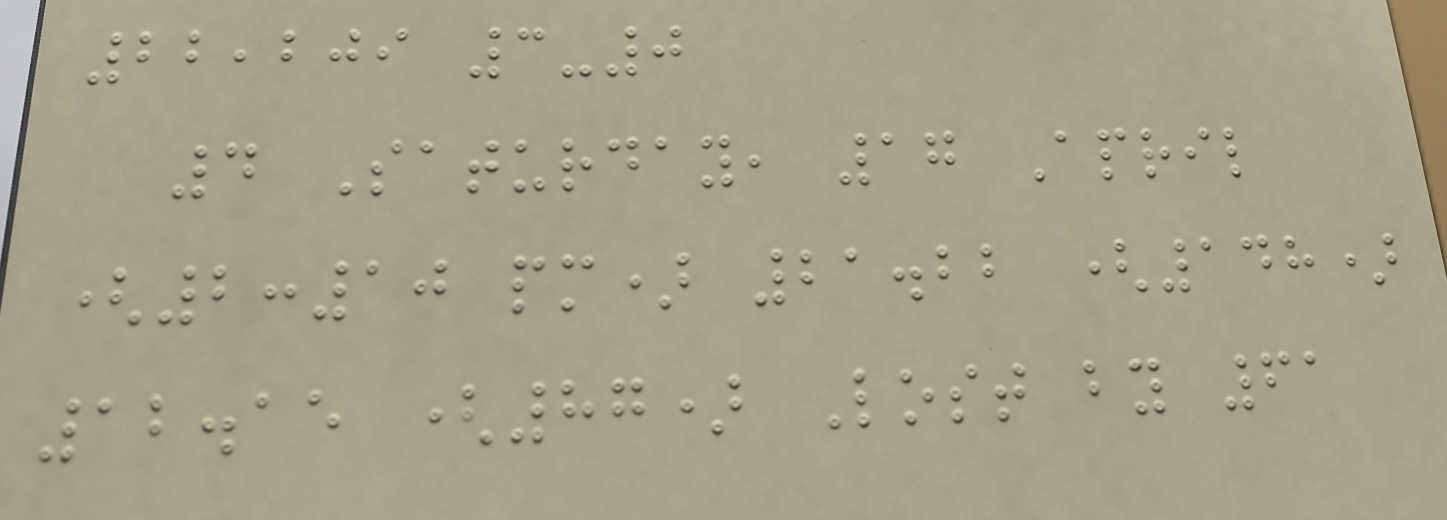22,209 3-0
4 Saturday, 17 April
(2:10 pm) 21.22 (148)
12.15 (87) Lost by 61
